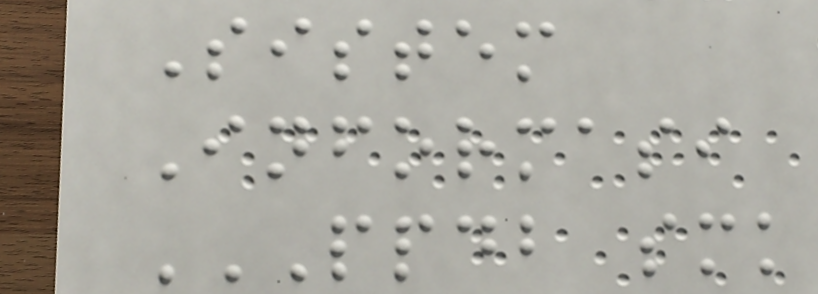Sistem
Informasi
PPDB SMK
